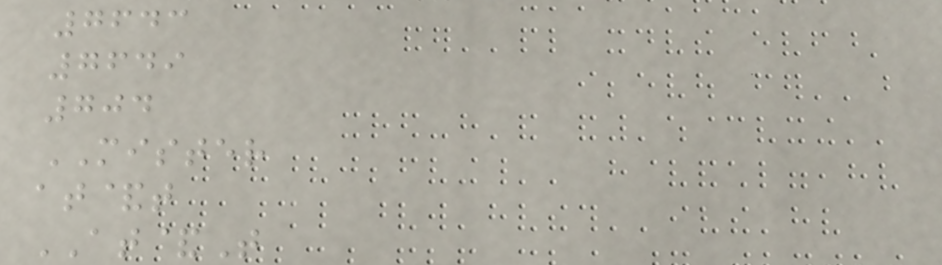7643
7649
704
MISTER
at&t
AT&T
